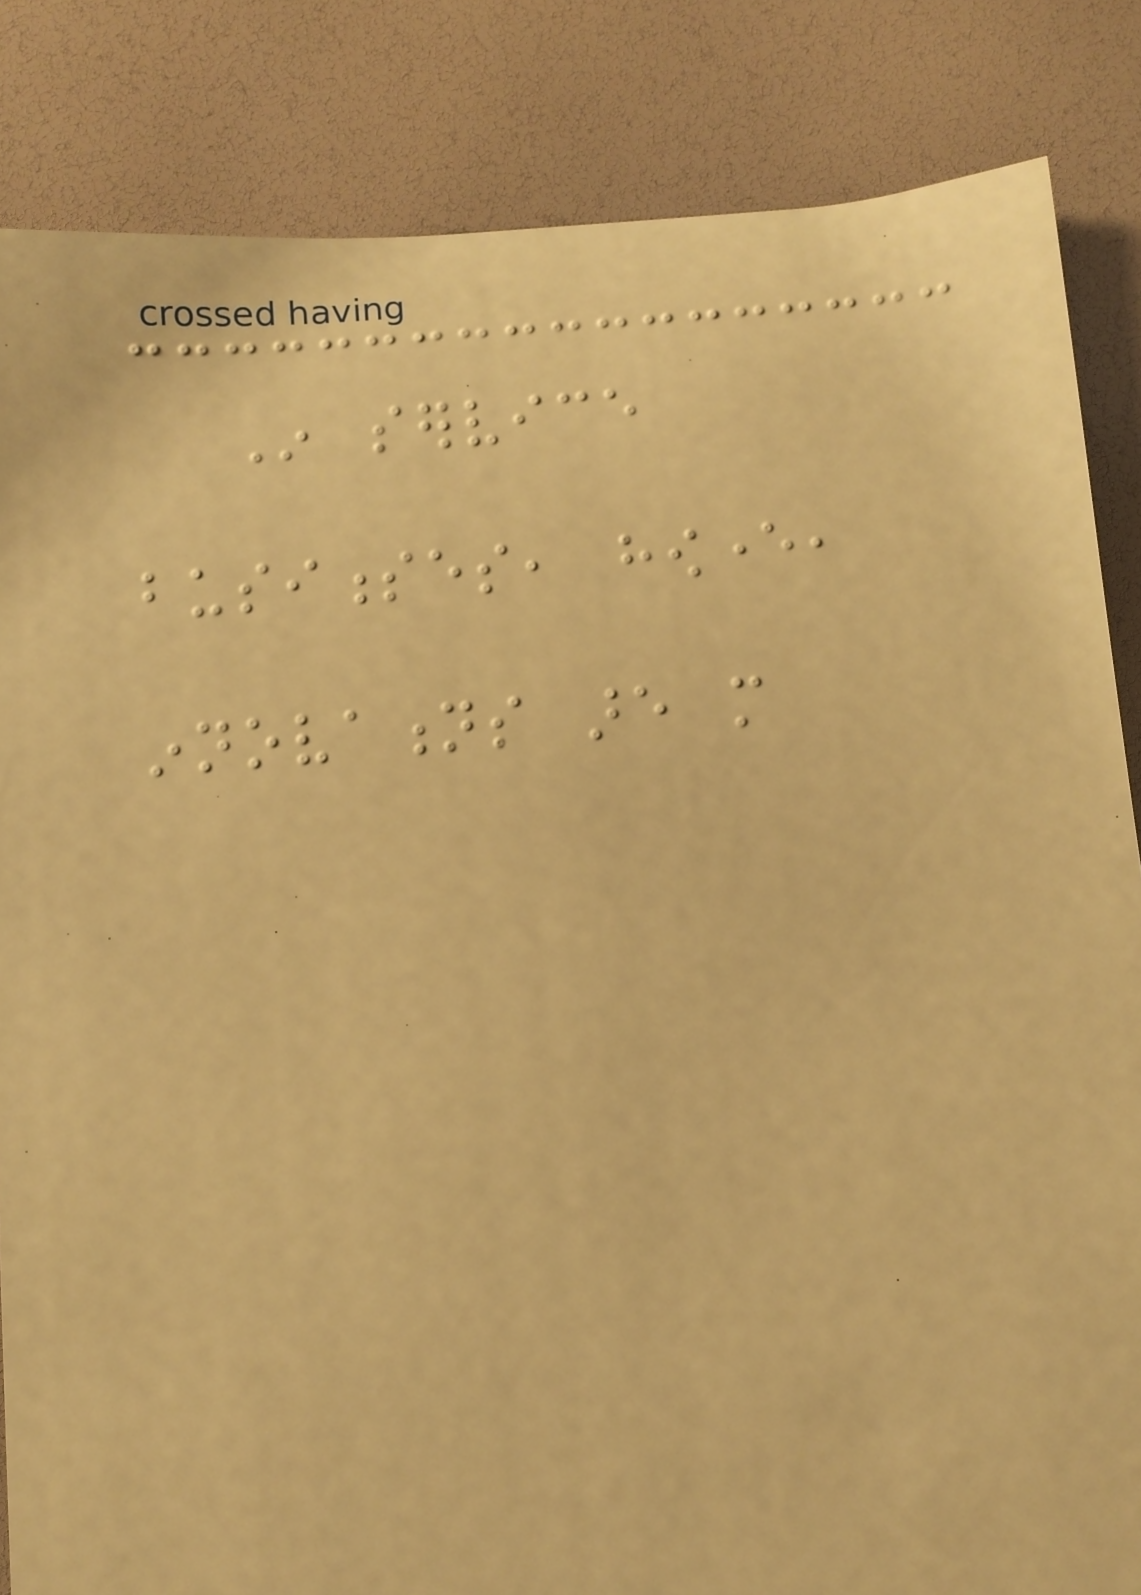In service
businesses, however,
innovations are more
